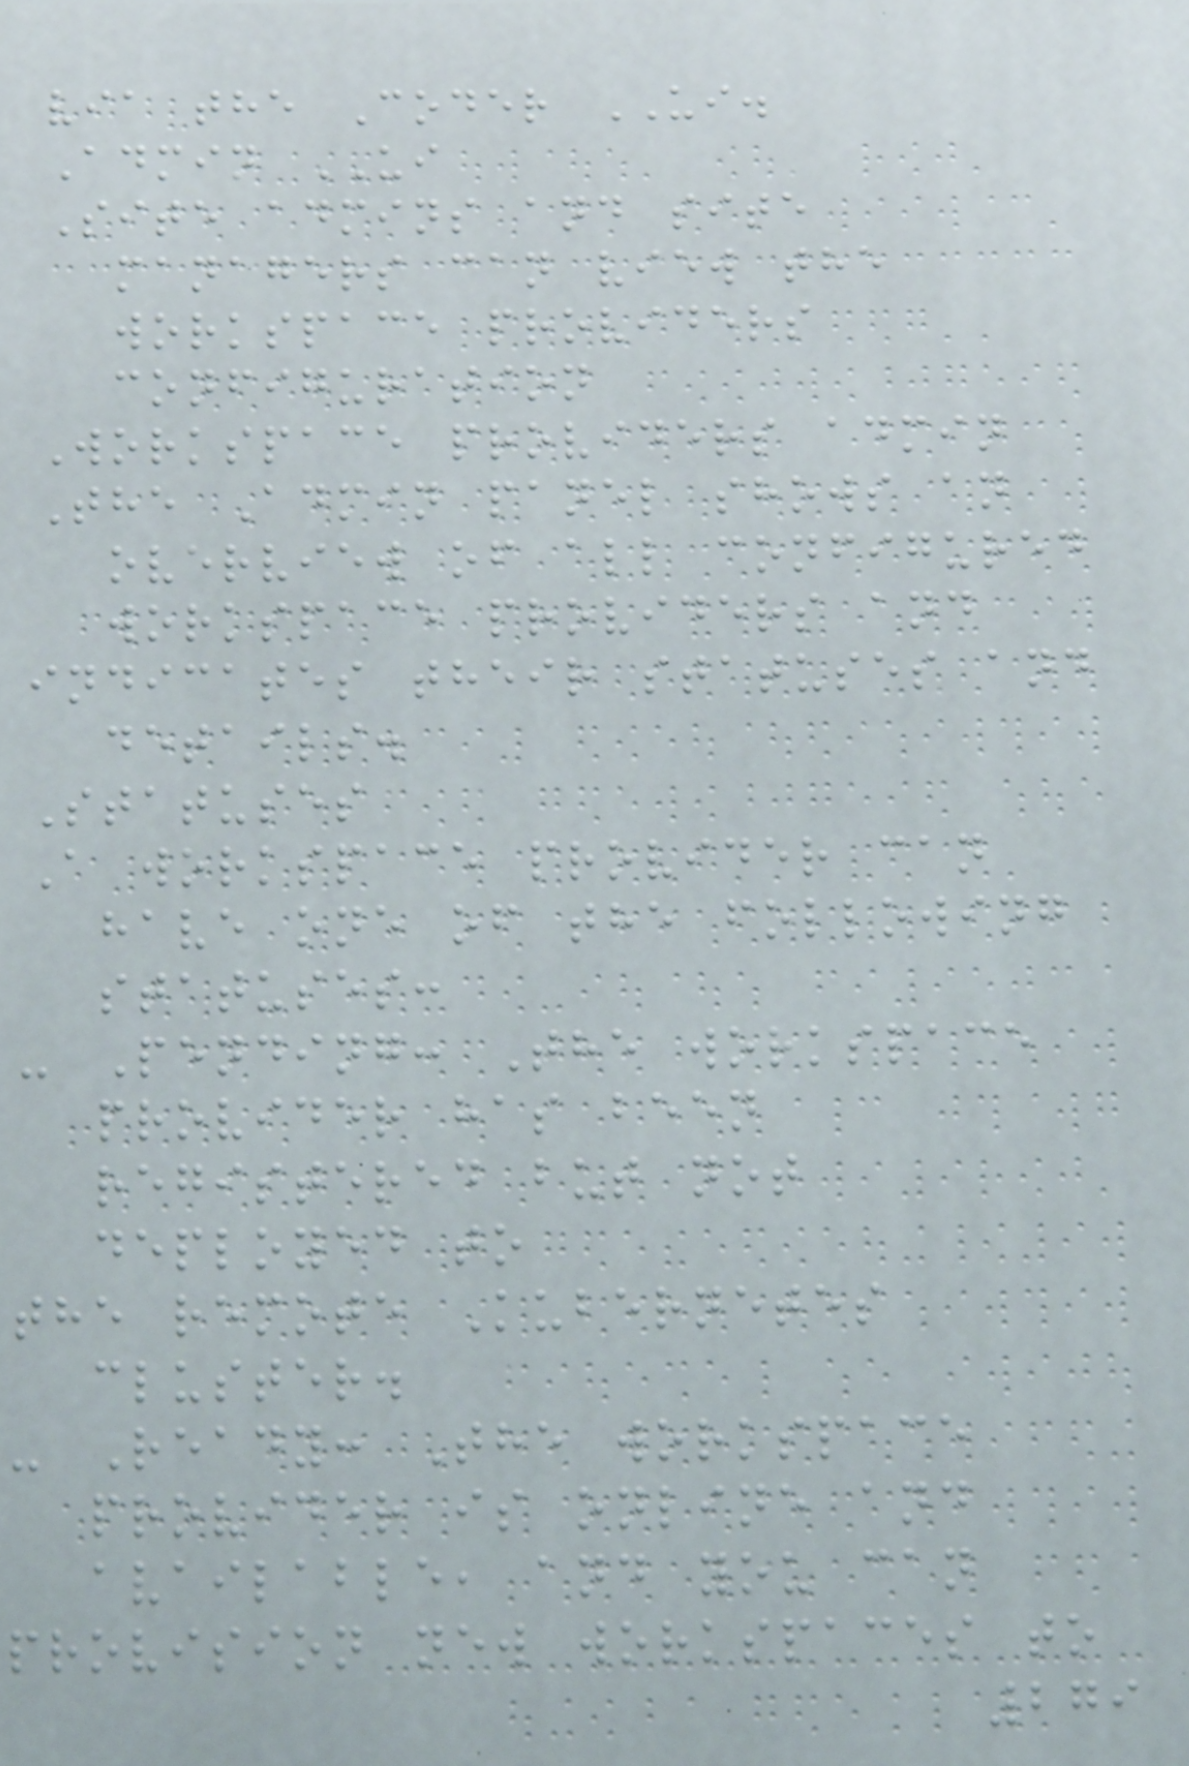via the Coder UI.
Admin UI
Site admins and site
managers can view the
workspace providers
configuration
Workspace providers admin
The Admin panel shows an
overview of all configured
workspace providers and
indicates their statuses and
details.
Statuses
A workspace provider can
have one of the following
statuses:
- Pending: The workspace
provider has been
registered but not
deployed to
the remote Kubernetes
cluster.
- Ready: The workspace
provider is online and
available, and you can
provision new workspaces to
279
